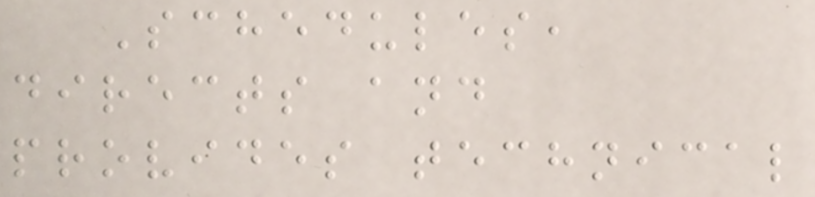Schedules,
directs and
provides technical
